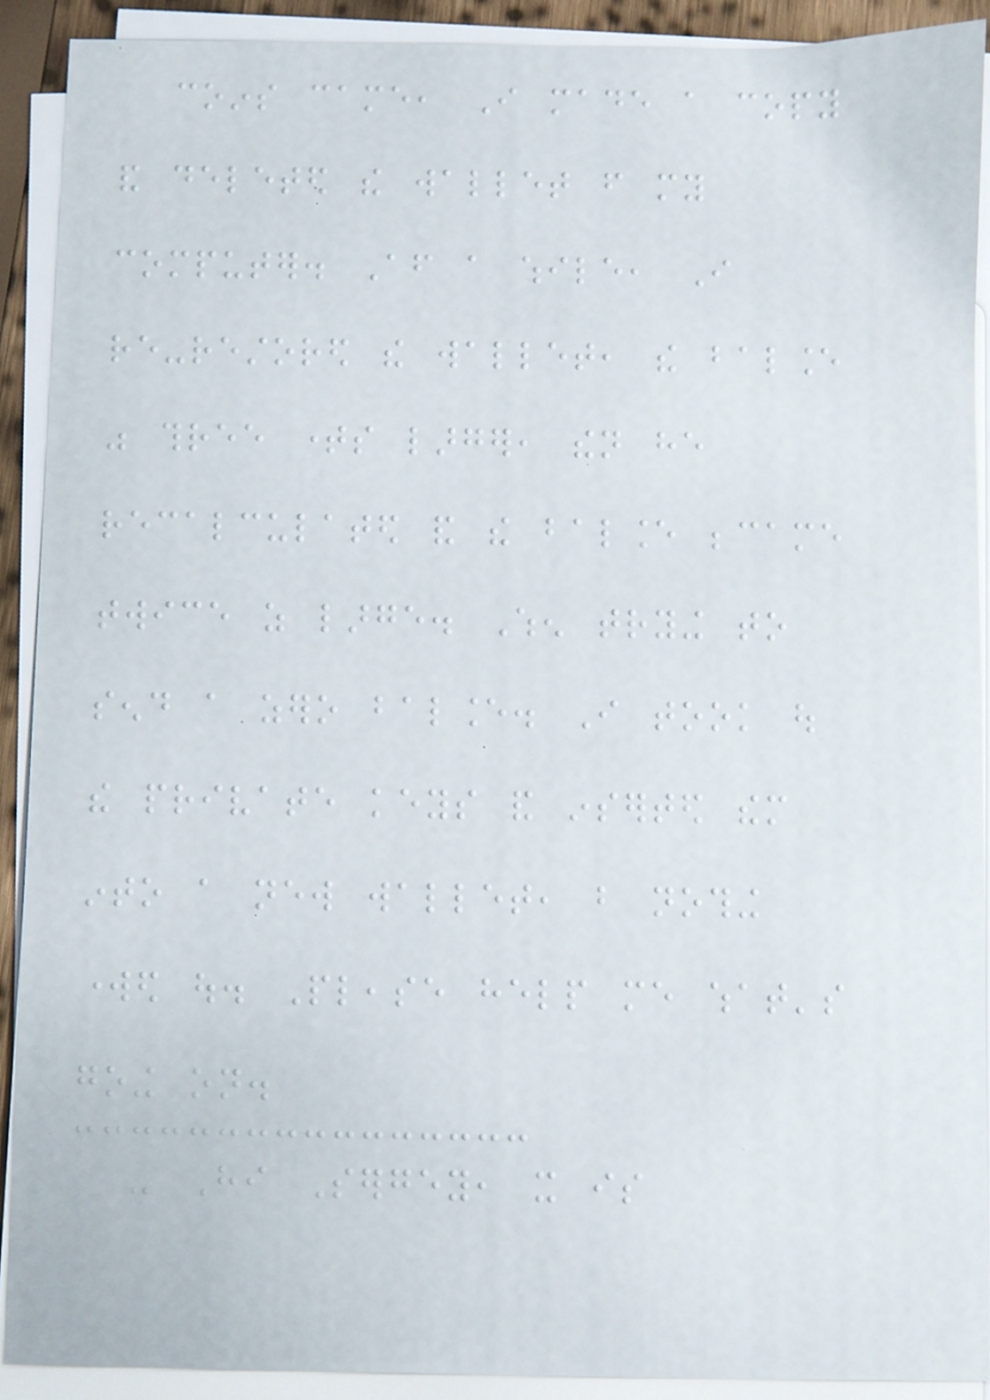coins came, I made a copy
and deleted the wallet from my
computer. After a while, I
re-restored the wallet, the balance
was three times larger, then he
recalculated and the balance became
twice as large. When trying to
send a zero balance. I took out
the private keys and inserted them
into a new wallet, but nothing
worked out. Please help me what's
going on.
- Hi Sergey, it is
